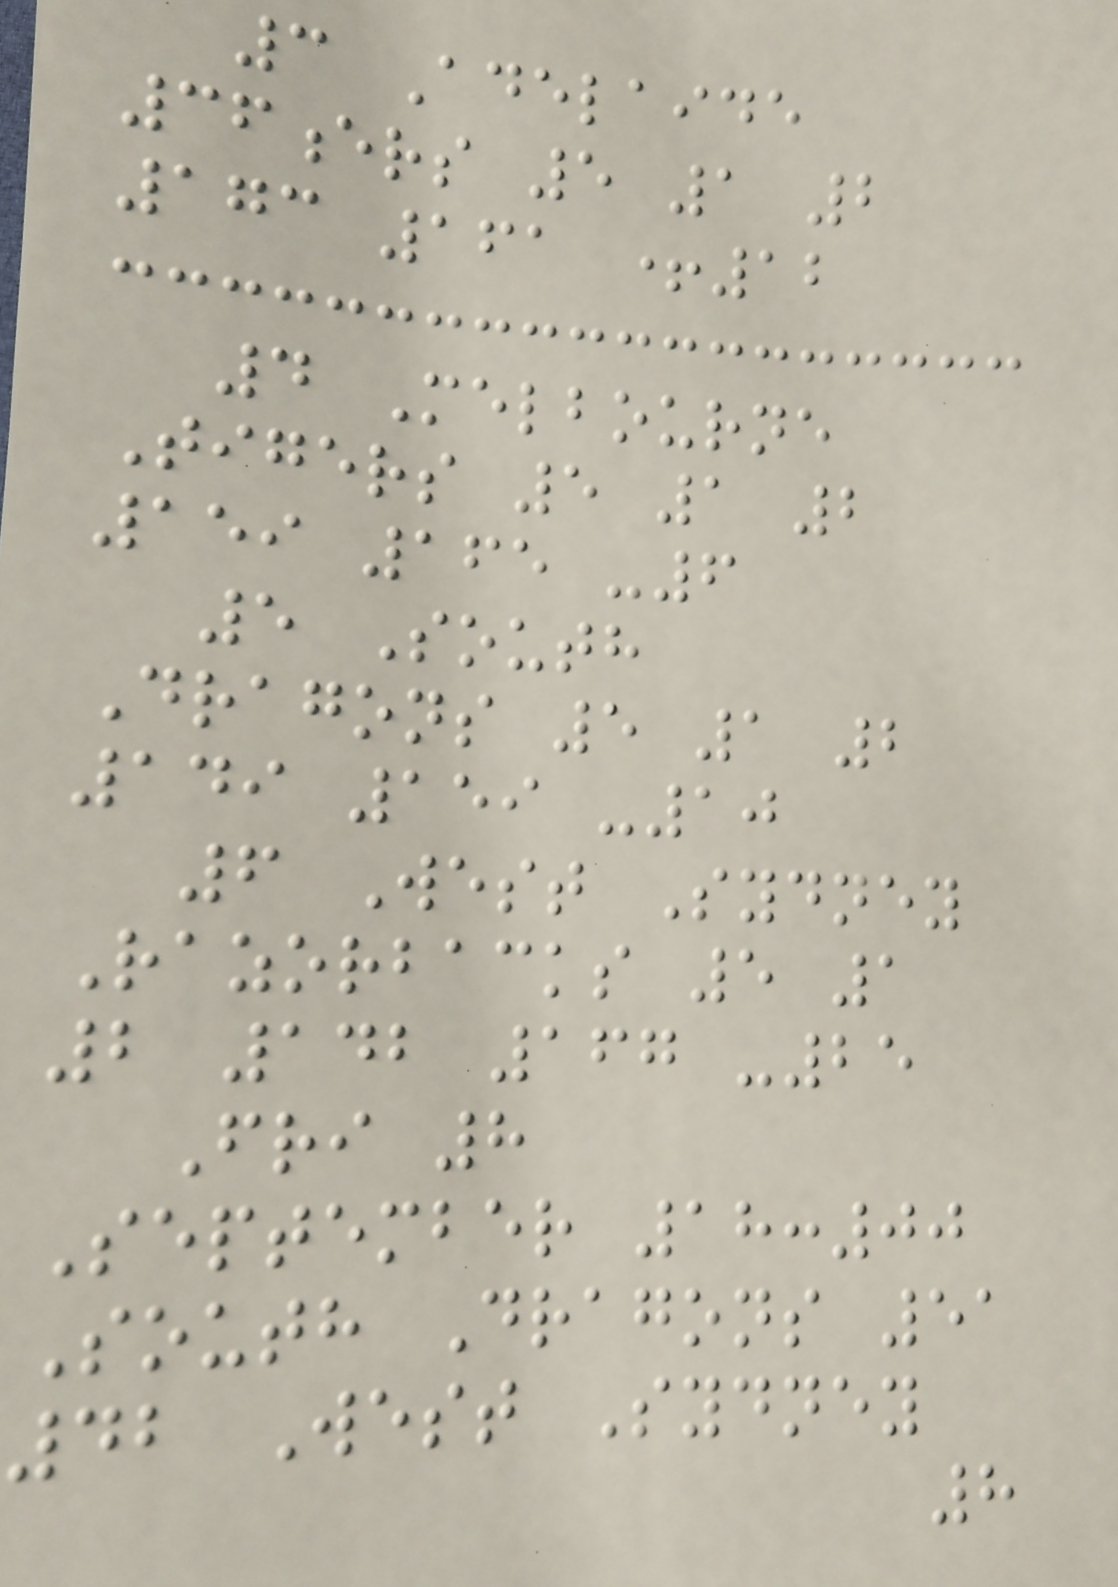3 Adelaide
36ers 5 1 2
173 161 +12
4 Melbourne
Tigers 5 1 2
159 165 -6
5 South
Dragons 5 1 2
149 159 -10
6 West Sydney
Razorbacks 5 1
2 142 167 -25
Fri 8
September 18:00
South Dragons 51
42 West Sydney
8
